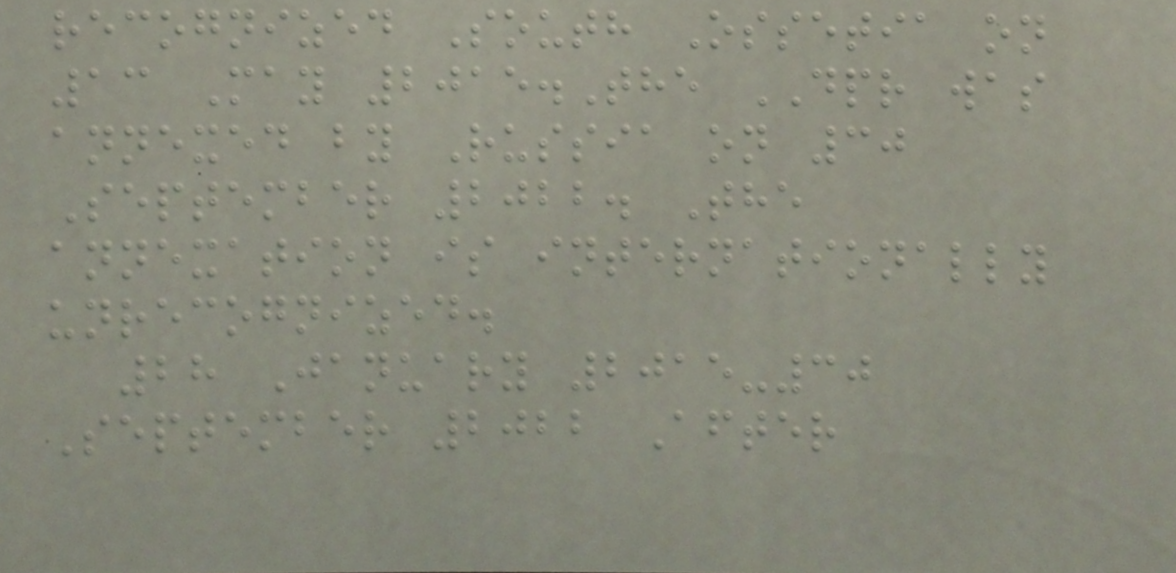recognized South Ossetia on
13 May 2015.The DPR was
annexed by Russia on 30
September 2022. The
annexation is internationally
unrecognized.
28 January 2015-30
September 2022 After
